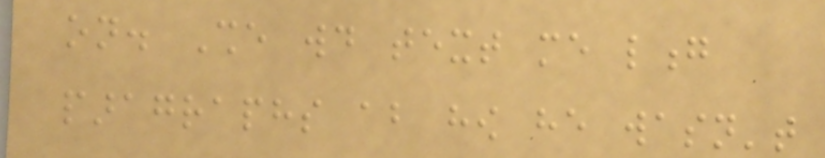on. She would text me long
paragraphs about how he wasn't
